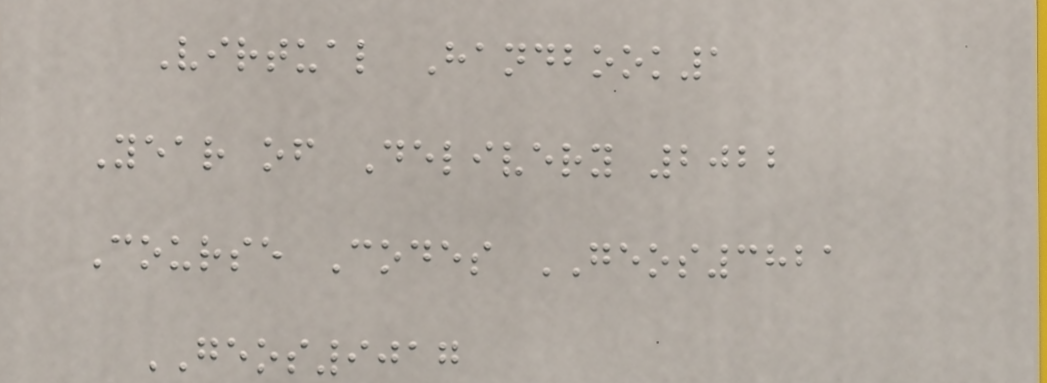Virtual Handbook1
Year of Delivery 2022
Course Codes GEOS3821
GEOS9017
